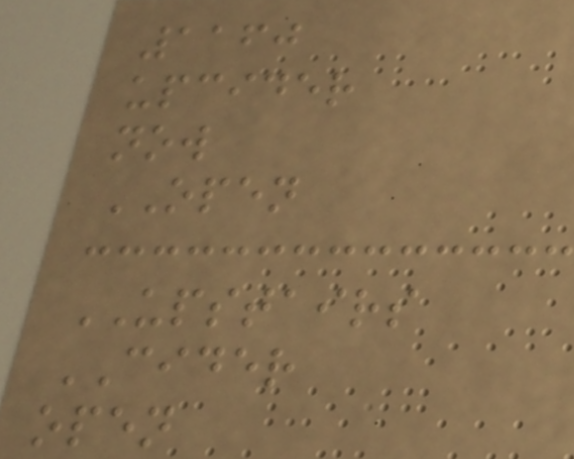1160
upcider
now
OPEN
UPSTAIRS
CIDER
open
